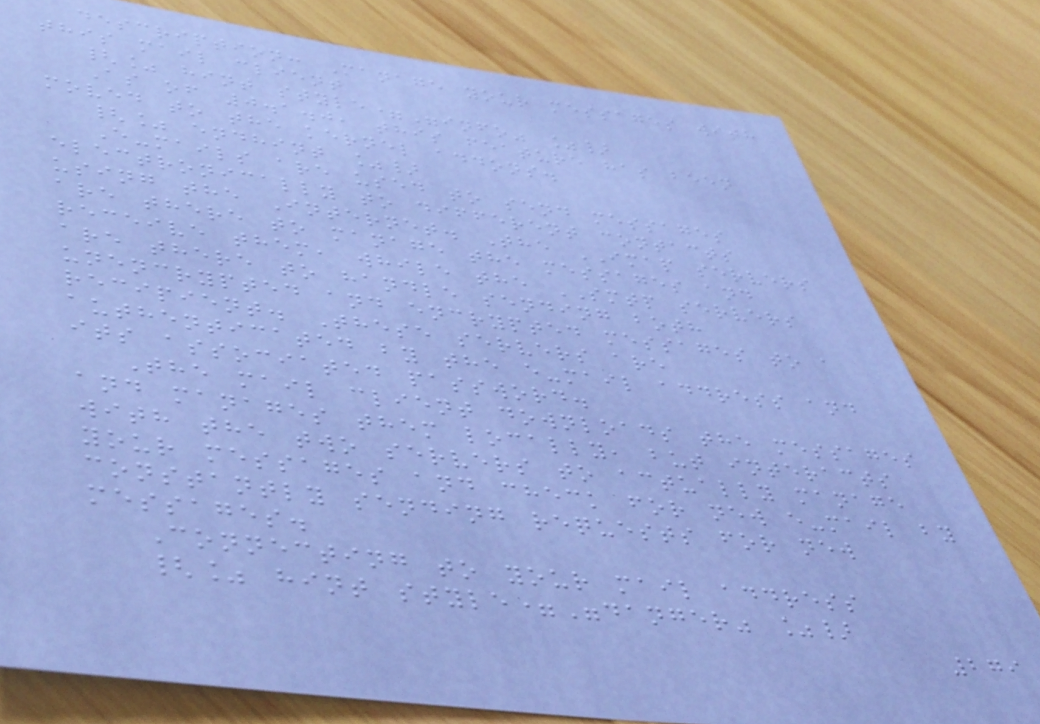description: Manage your messages with
this mail client
{% hint style="info" %}
As of 0.1.0, this feature has been
moved to the kernel addons.
{% endhint %}
E-mails are used to send messages
electronically to different contacts
using the Internet. The IMAP servers
are there to manage the messages and
receive them, while the SMTP servers
are there to handle sending both
unencrypted and encrypted messages to a
recipient. These servers are
authenticated by the e-mail address and
its associated password.
The mail client downloads the messages
and manages them locally, but interacts
with the two servers to actually manage
your messages and check for new e-mail by
constantly sending requests for new
messages.
Connecting to your mail address
{% hint style="danger" %}
279
